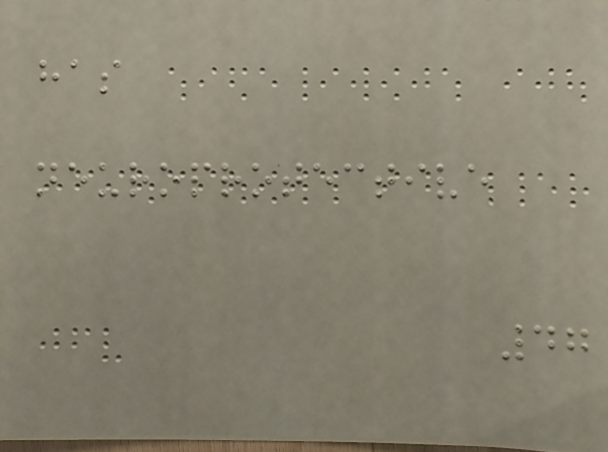has
neuroprotective
47
